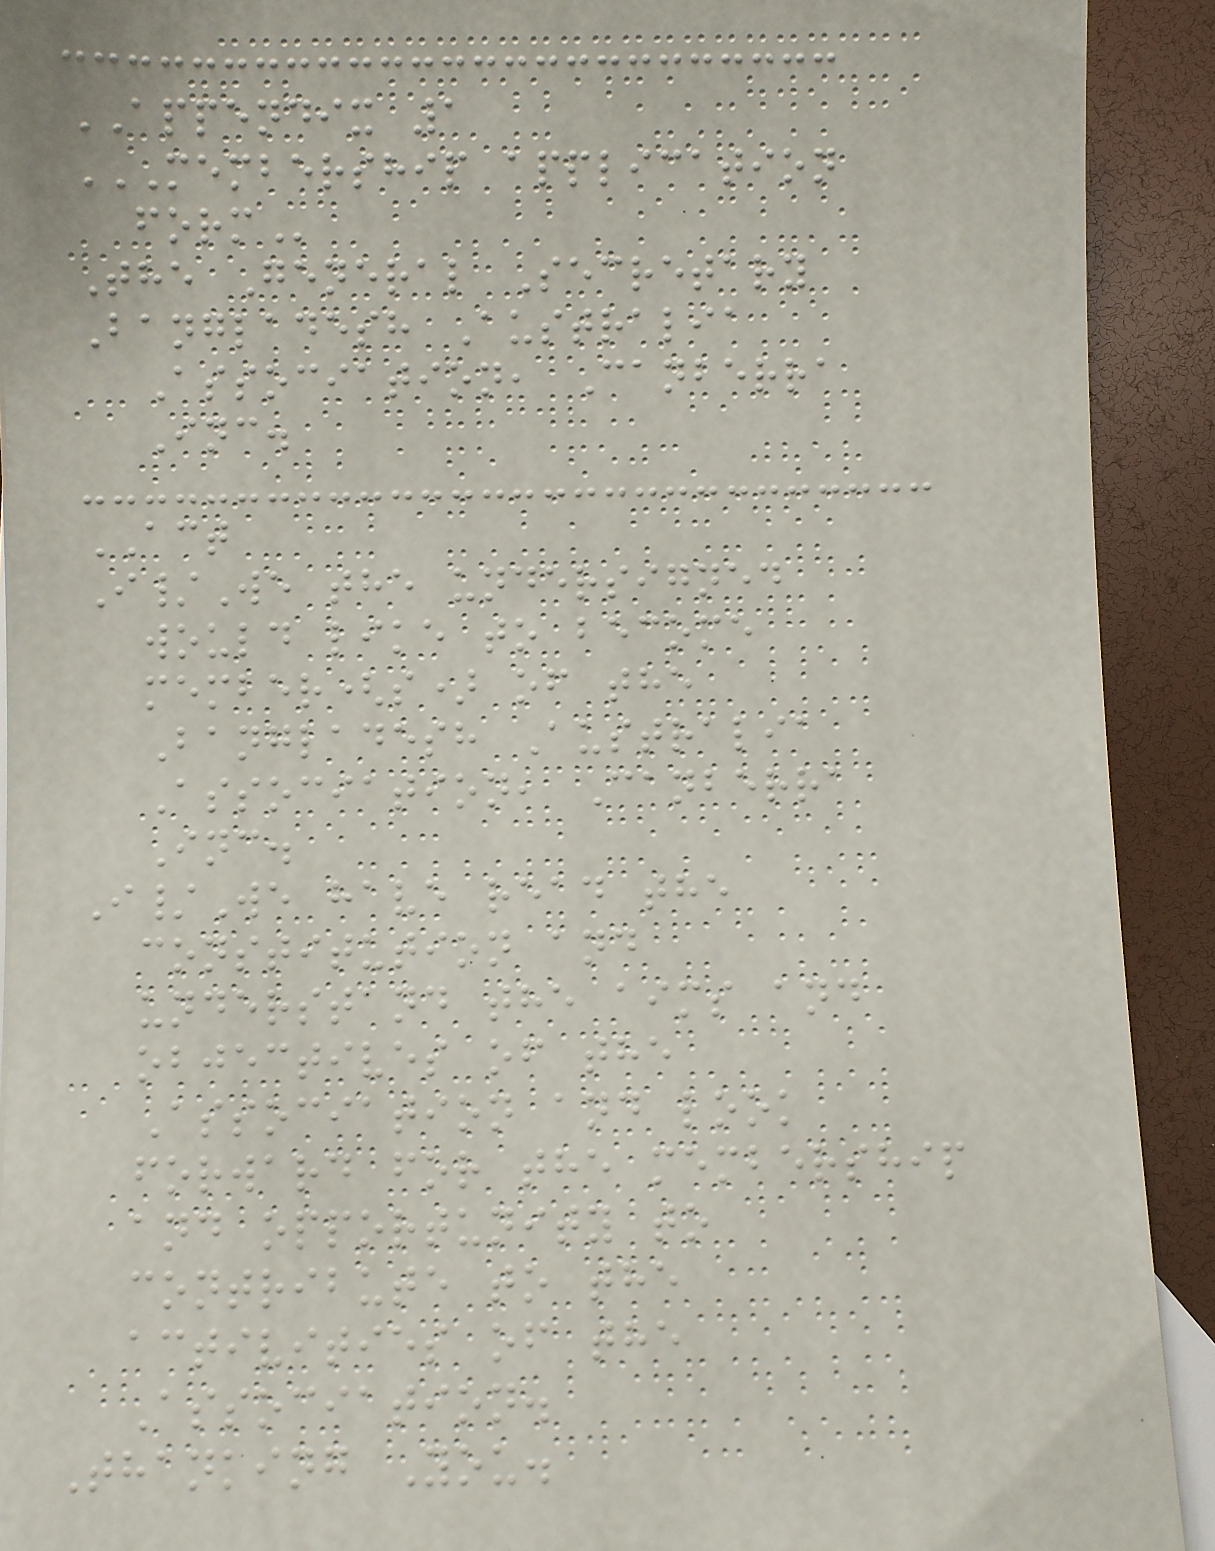APPENDIX 1
MEMBERSHIP APPLICATION
FORM
The General Secretary
Bangladesh Australia
Association, Canberra
Inc.
ACT
I/We the undersigned
would like to become
member(s) of the
Bangladesh Australia
Association, Canberra
Inc.
I/We have read the
constitution and
understand the aims and
objectives of the
Association and look
forward for the membership
and opportunity to
contribute to the
activities of the
Association.
Thanking You.
